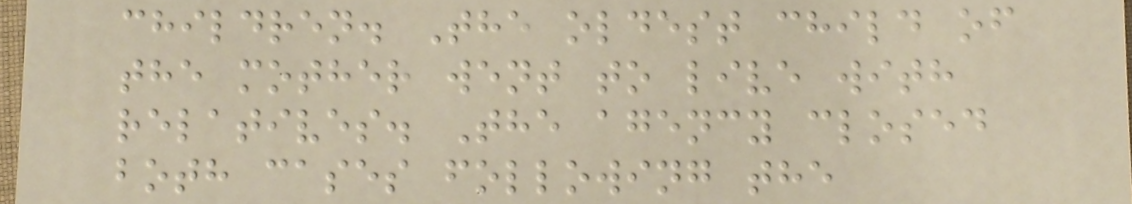children. The oldest child of
the mother went to live with
relatives. The agency closed
both cases following the
